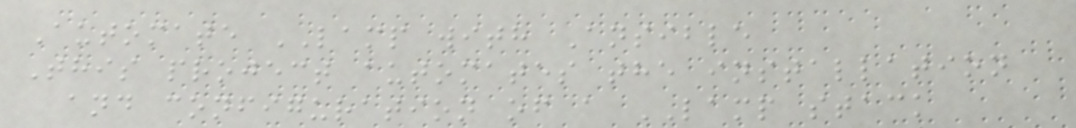Automate LAMP with Ansible
This project automates the installation
and configuration of a LAMP stack
